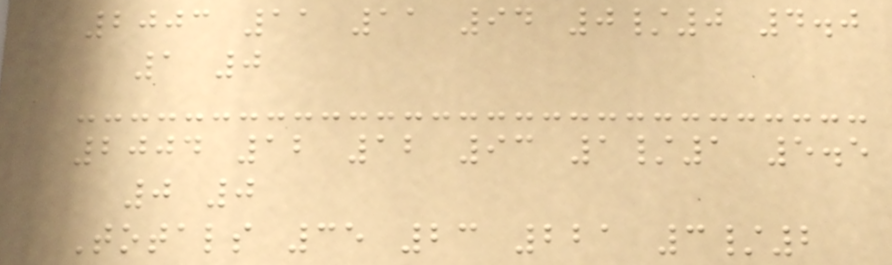2003 11 11 94 0/0 4.0
1 0
2004 12 12 93 1/1 5.5
0 0
Totals 35 23 221 3/2
